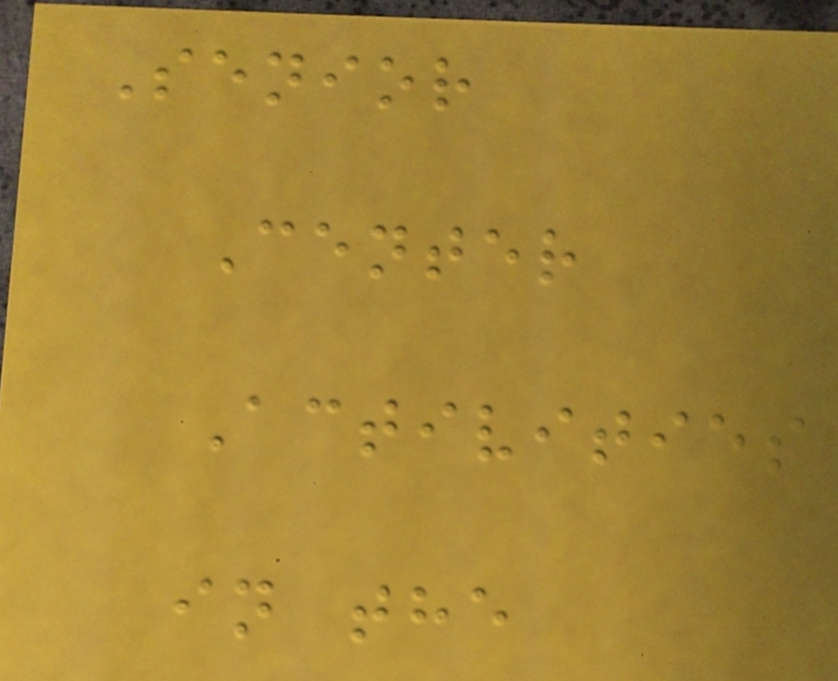Senior
Center
Activities
in the
